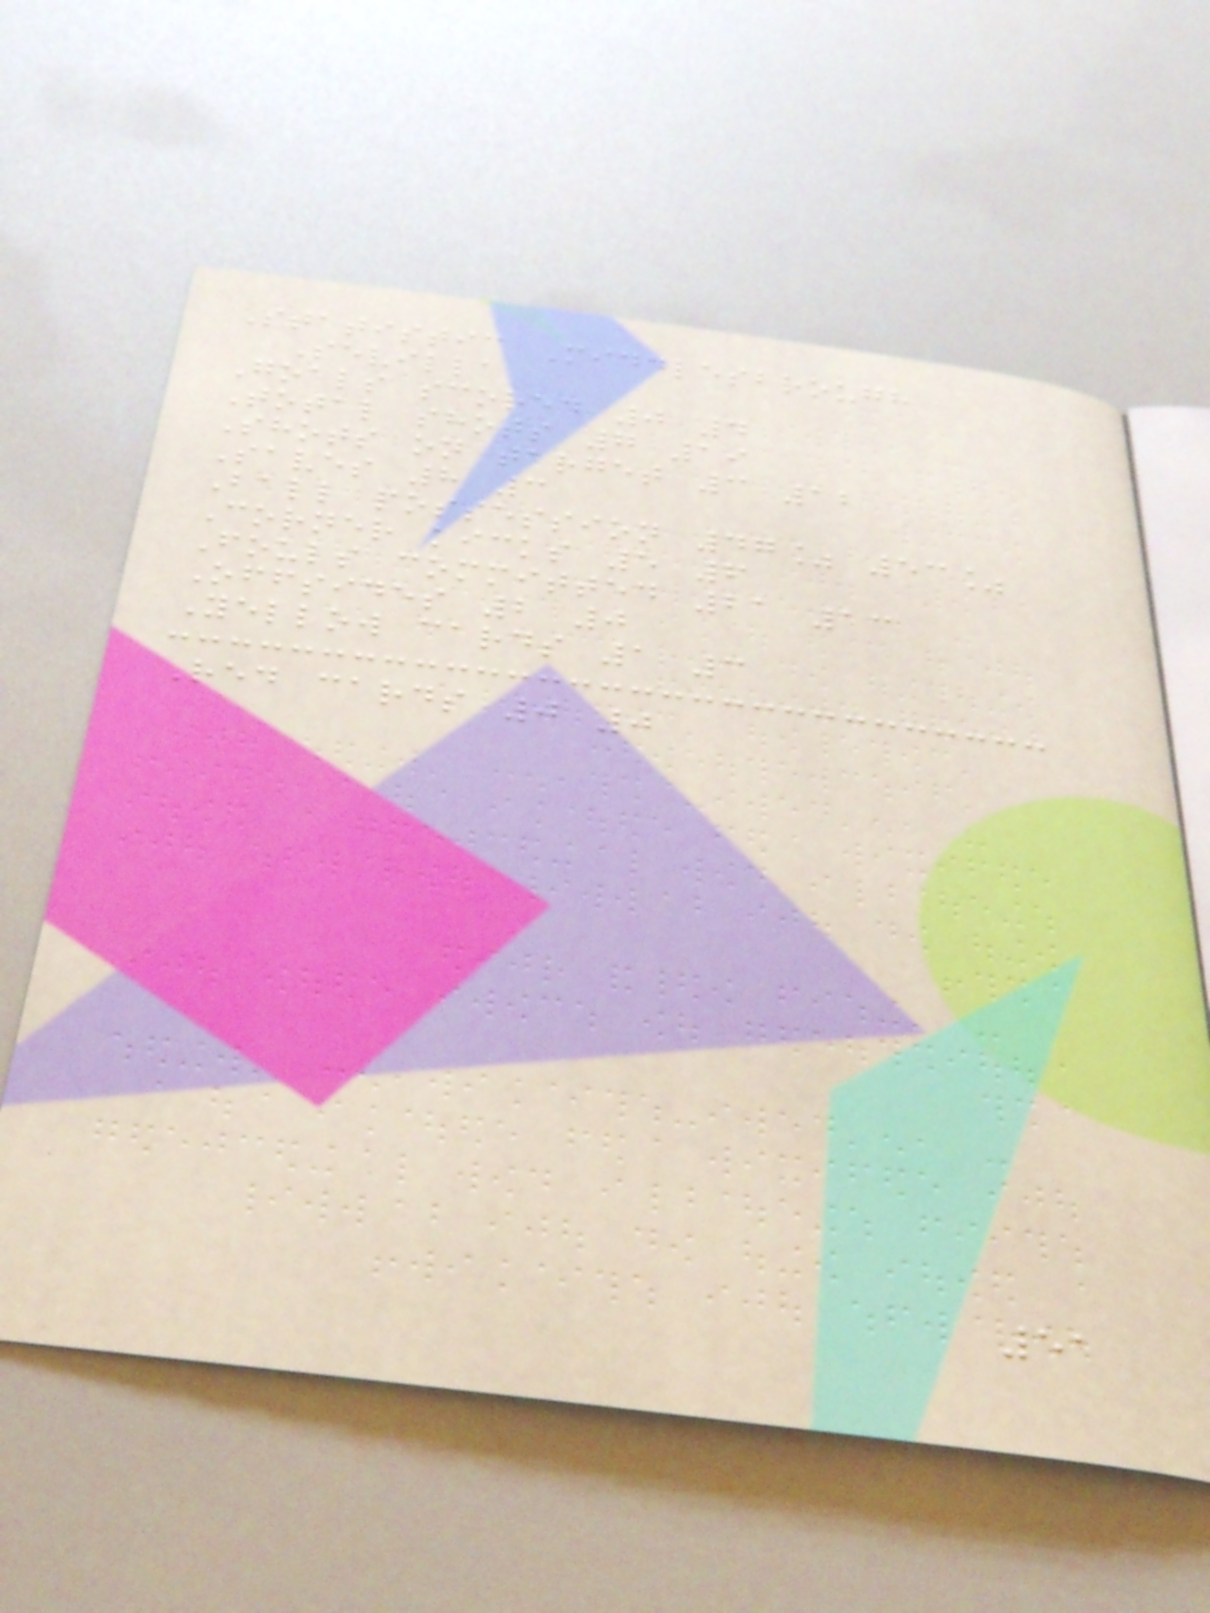Statistic Middlesbrough
Sevilla
Goals scored 0 4
Total shots 7 19
Shots on target 3 12
Saves 8 3
Ball possession 47% 53%
Corner kicks 5 6
Fouls committed 21 13
Offsides 2 0
Yellow cards 1 3
Red cards 0 0
51
